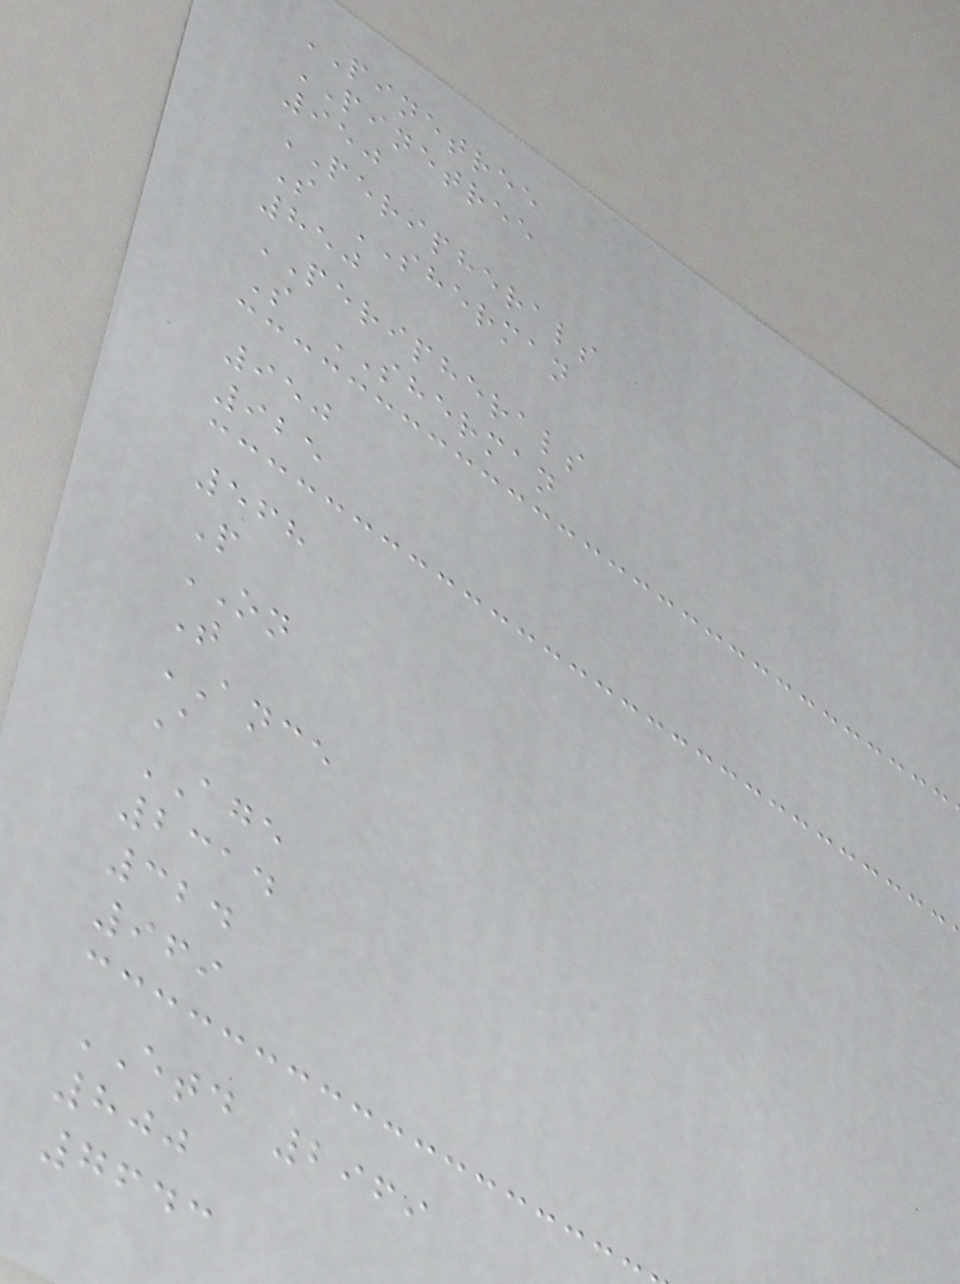PINETREE
PINETREE
950
PERIPHERALS
S SHERMAN
850
PERIPHERALS
S SHERMAN
950
925
568
P
ON
T
ANCE
A
AGE
2314
324
969
ETD 2969
800
7643
